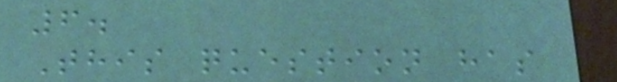6.
This question has
